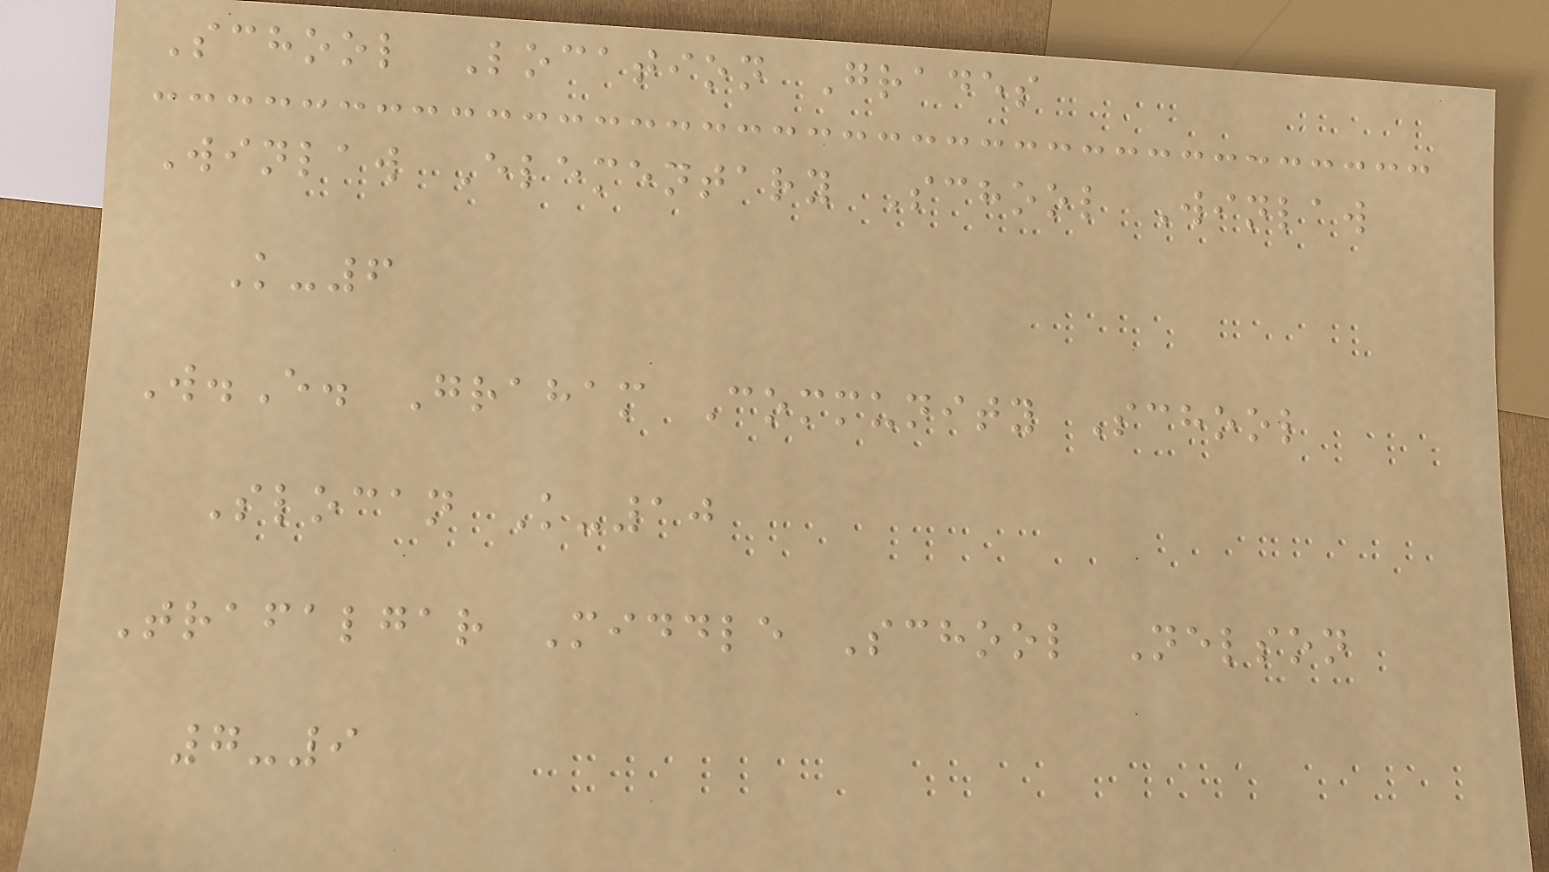School Location Grades
Winlaw Elementary School Winlaw
K-6
W.E. Graham Community School
Slocan K-10
Trafalgar Middle School Nelson
7-9
